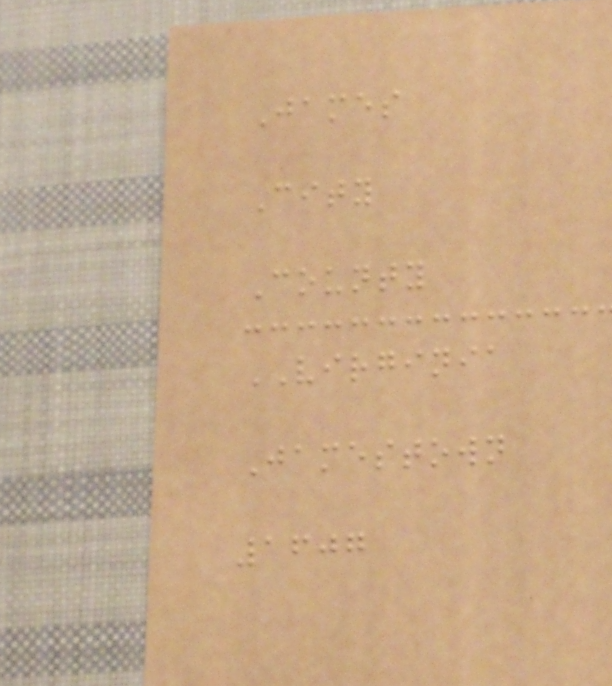James
City
County
VIRGINIA
Jamestown
1607
